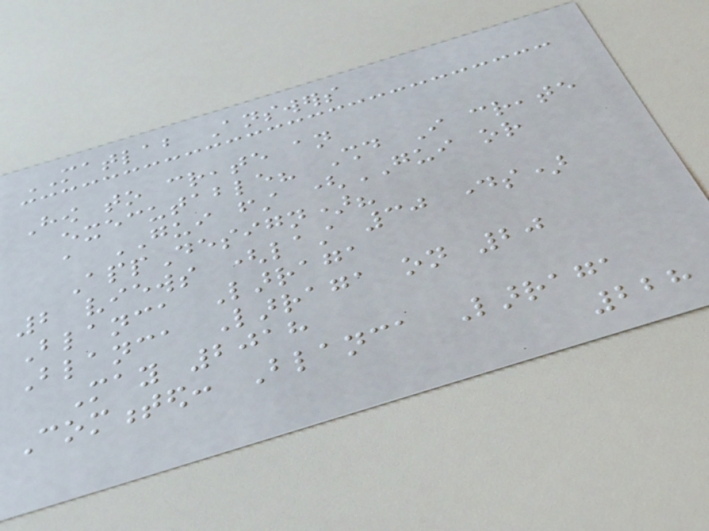MATLAB Answers
How to create an
executable? Should I create
a GUI first (GUI or
AppDesign)?
2 views (last 30 days)
Blanca Larraga
Blanca Larraga on 20
May 2018
Commented: Blanca Larraga
228
